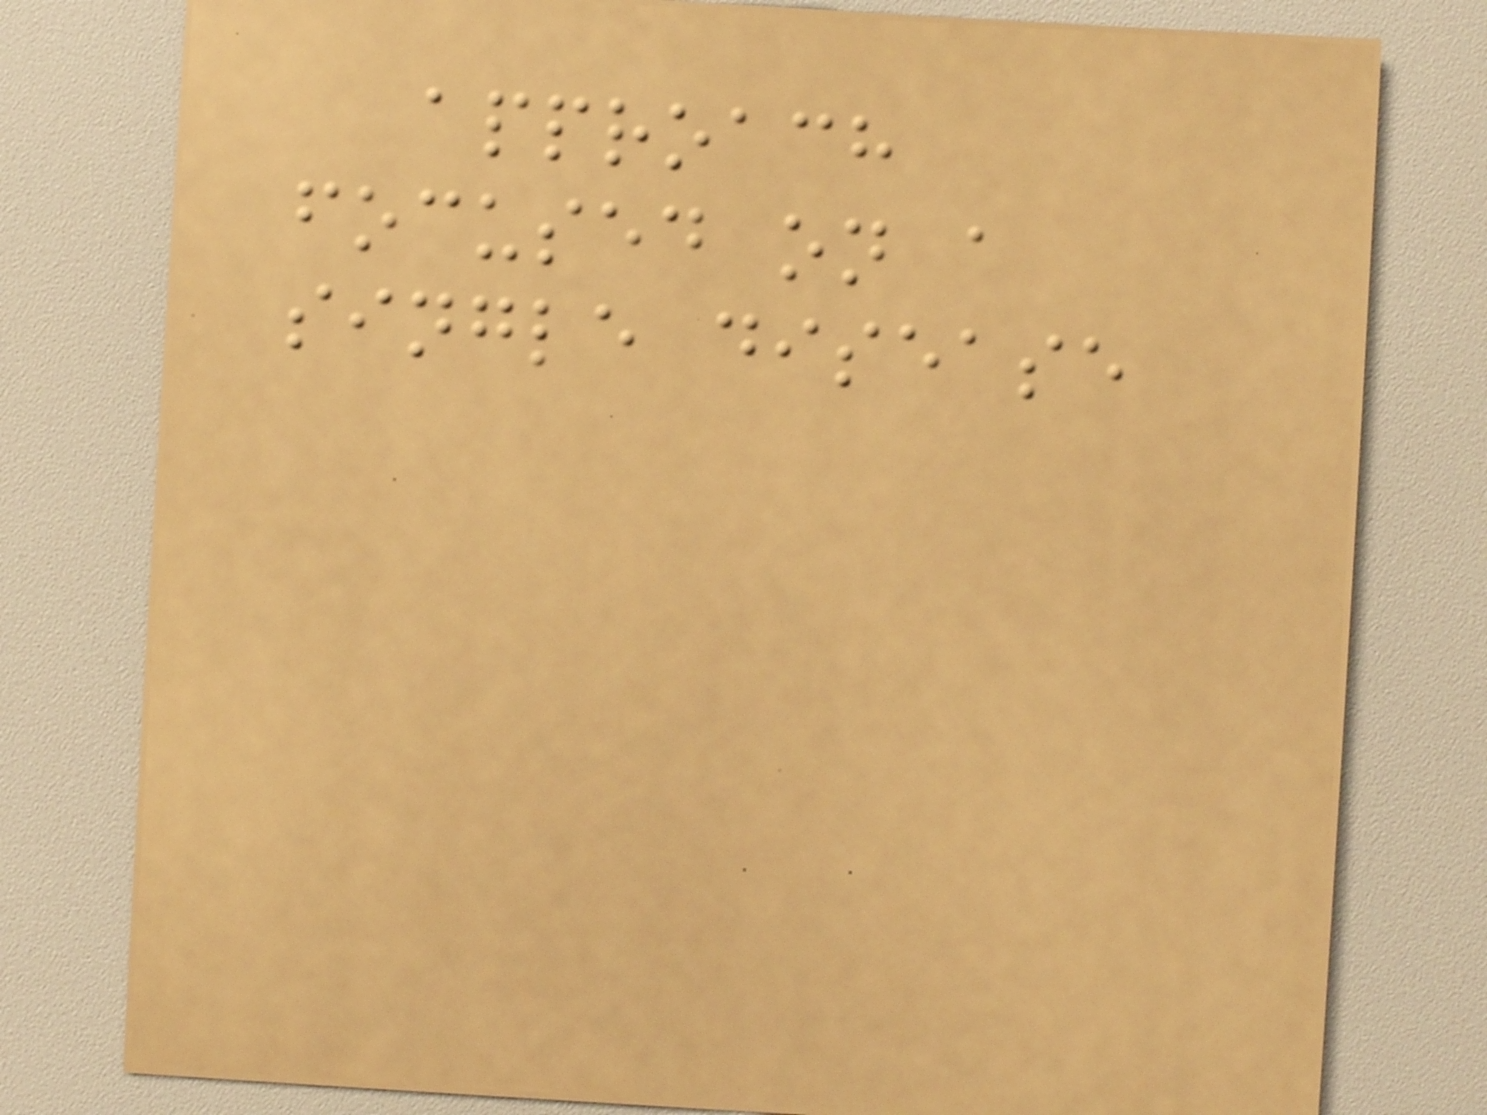approach
focused on a
single disease
